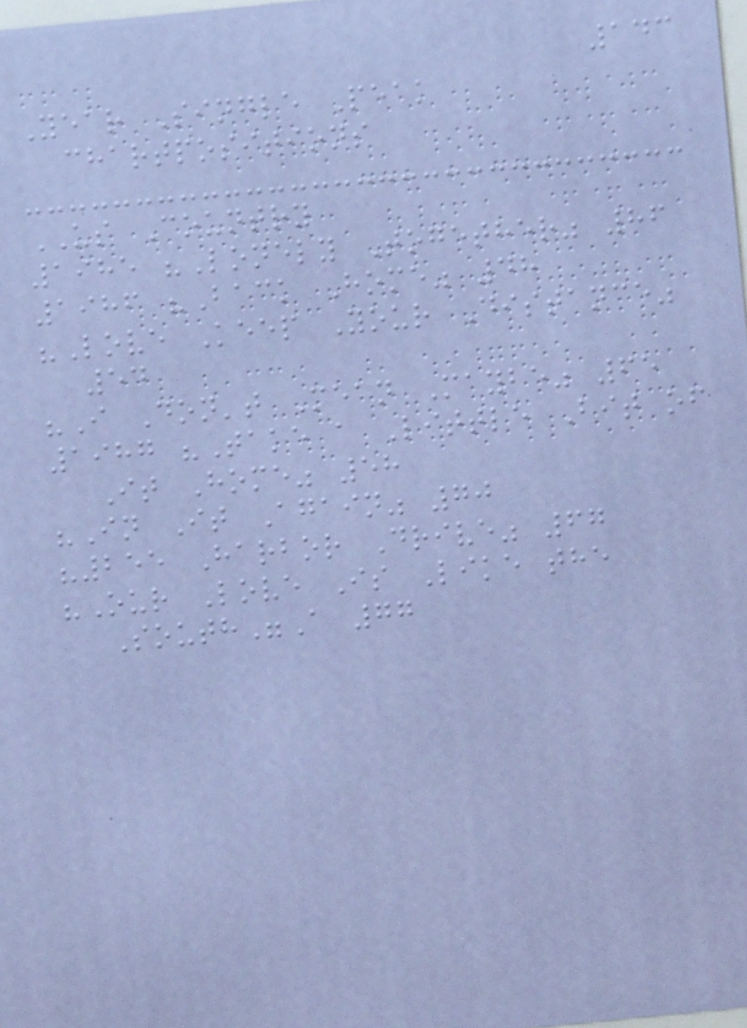143
Year Single Peak
chartpositions
US Country
1985 "Lonely Together" 86
1986 "Back Home" 48
"Love Keep Your Distance"
54
"I Don't Mean Maybe" 65
1987 "Take a Little Bit of
It Home" 58
"In It Again" 70
"255 Harbor Drive" 67
"Our Love Is Like the
South"A 77
